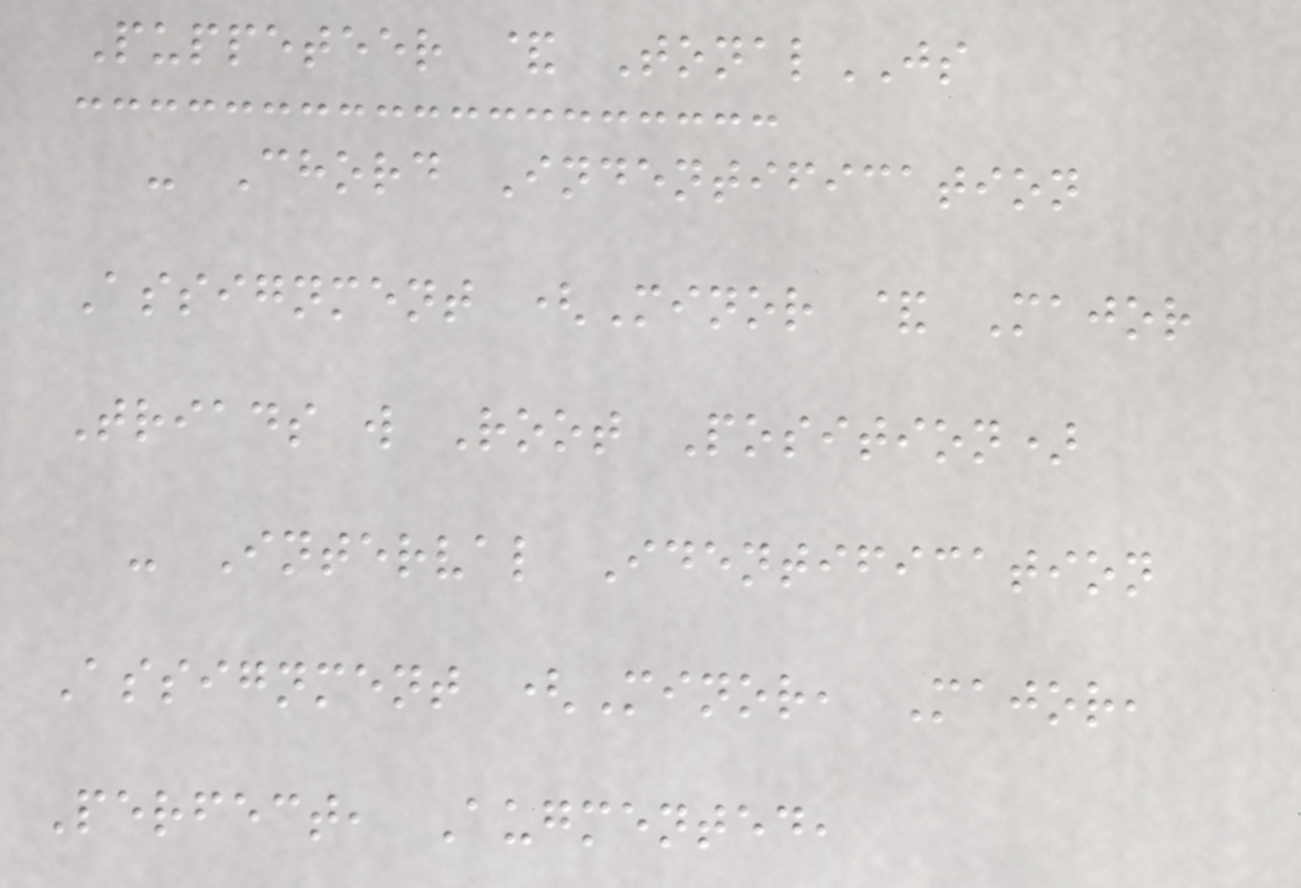Puppeteer & TonalJS
- Chord Indentification
Assignment (Minor & Major
Triads w Root Position)
- Interval Identification
Assignment (Minor, Major,
Perfect, Augmented,
